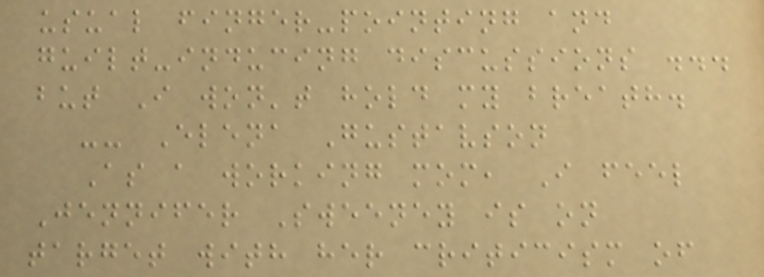usual finger-pointing and
guilt-inducing discussions ...
but I won't hold my breath.
-- Elena Gustavson
As a working mom, I feel
Jennifer Sweeney is on
target with her criticism of
